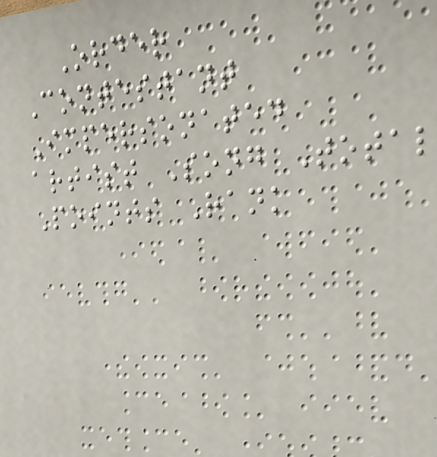Order
Contestant
Impersonated
artist Song Total
Points Rank
